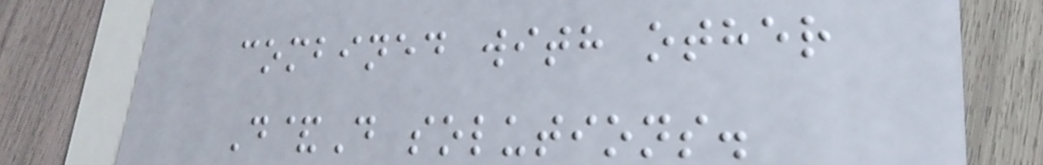combined with other
D&D solutions.
